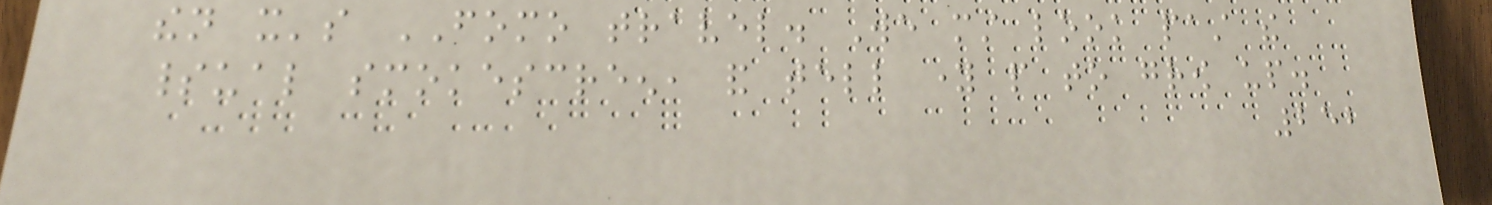then it's FOMO travel. We must look past the
spiritual smokescreen, and tell young people to grow up.
252
